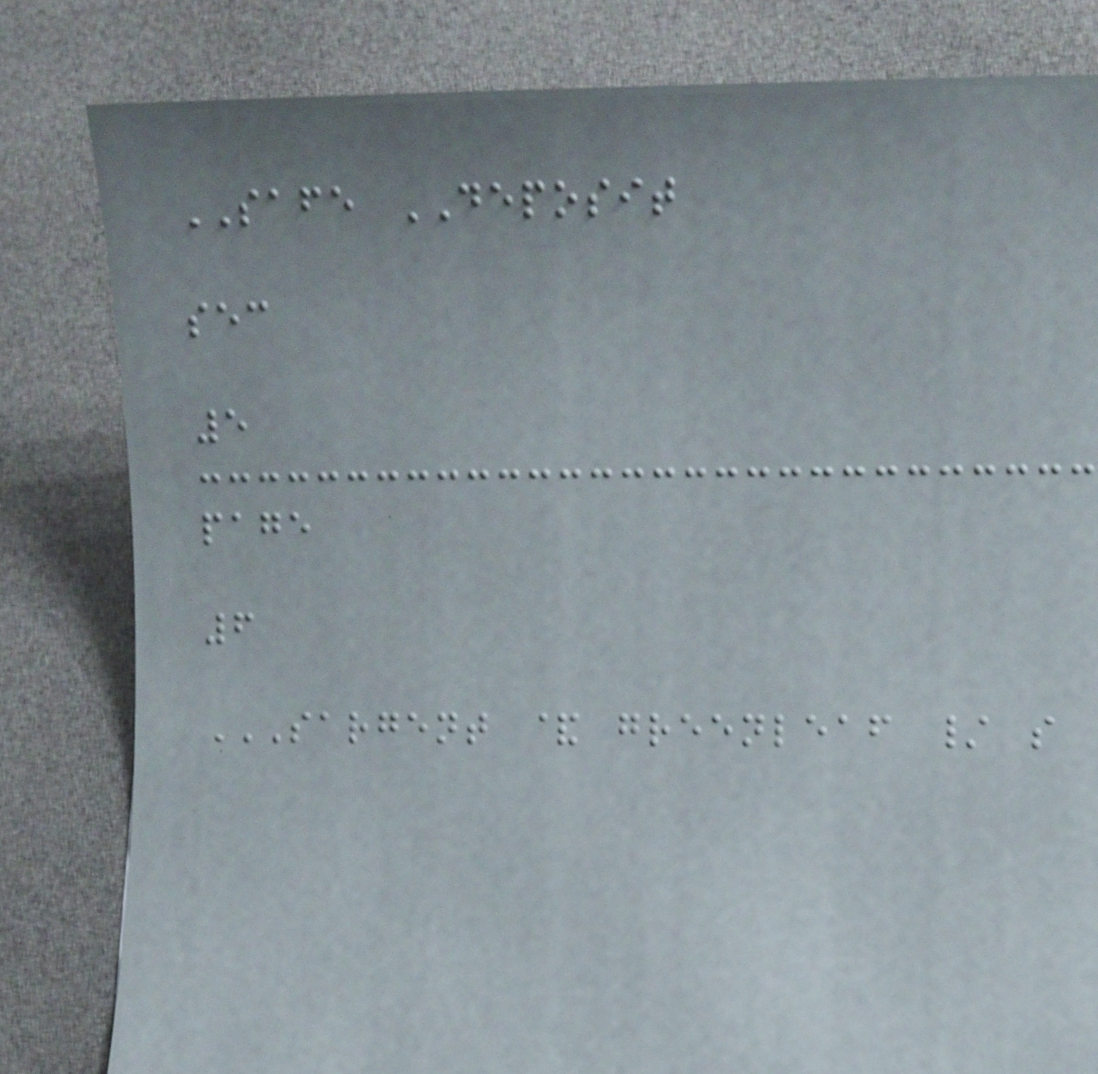SAFE DEPOSIT
sec
5
page
6
SARGENT & GREENLEAF / S
